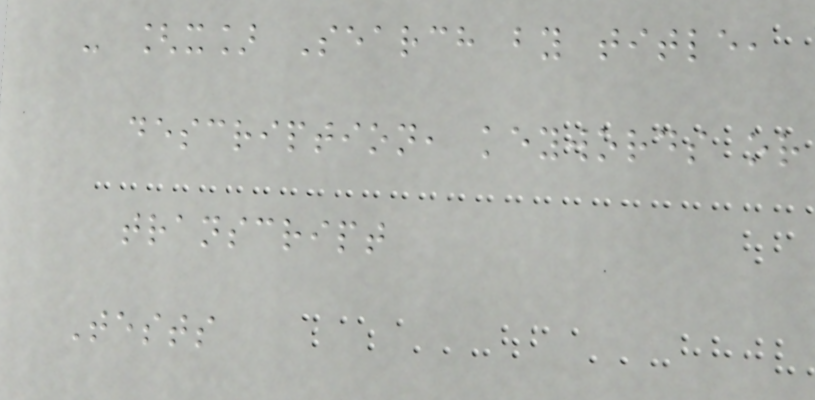- [x] Search by title,
description, keywords or
transcript
Tests
